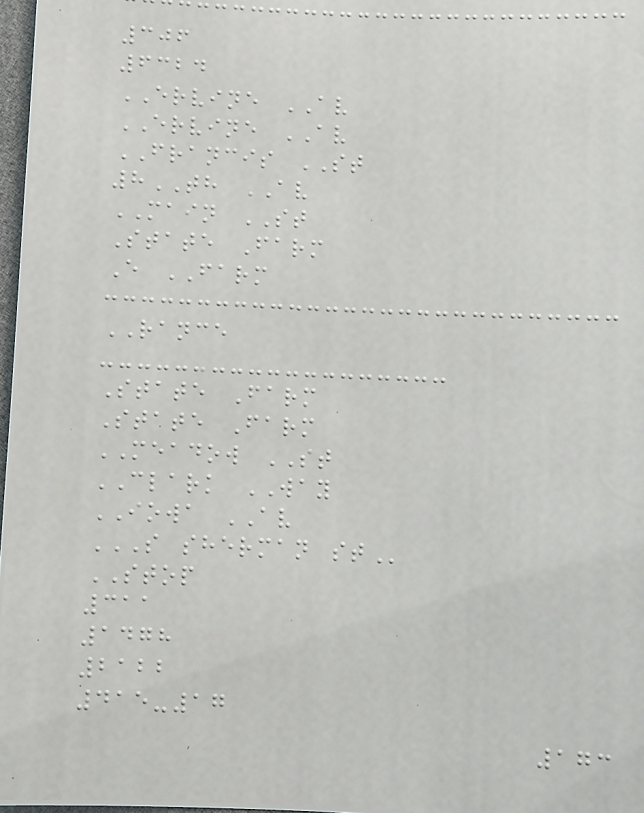306
6324
ERVINE AV
ERVINE AV
FRANCIS ST
8TH AV
MAIN ST
State Farm
E FARM
RANCE
State Farm
State Farm
MEADOW ST
CLARK WAY
IOWA AV
S SHERMAN ST
STOP
311
1478
2122
415-17
173
